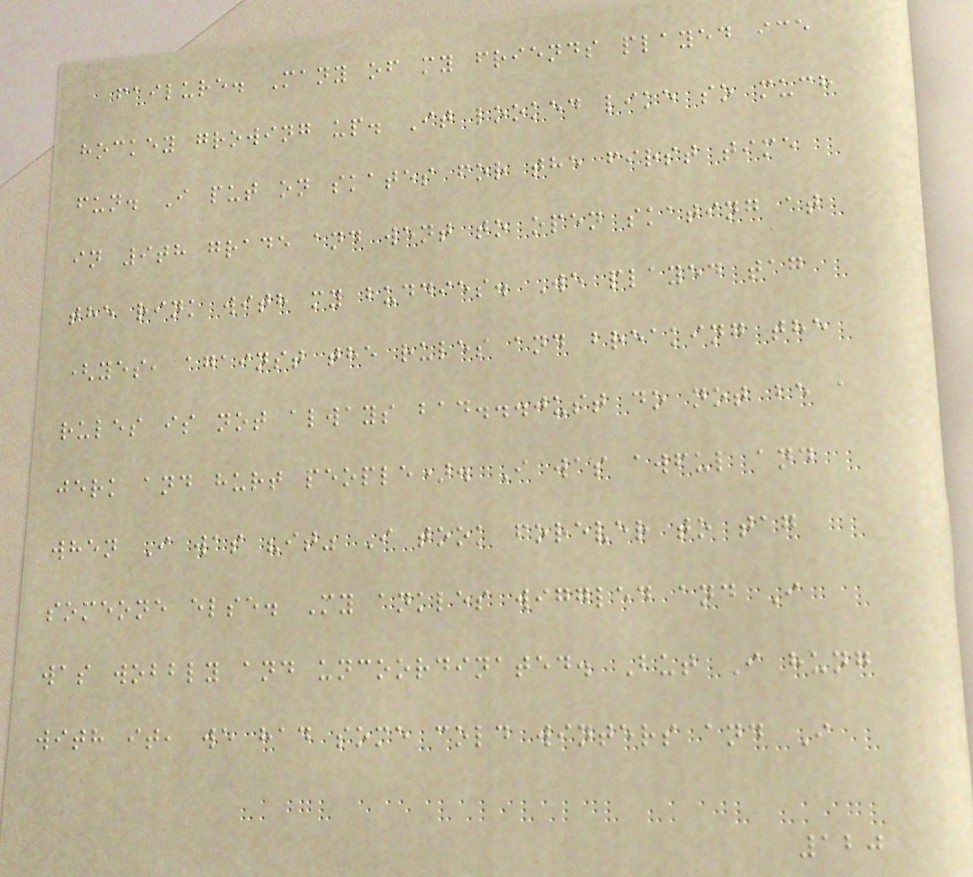failure. Many of my friends played ice
hockey growing up. It looked like so much
fun. I put on skates for the first time
in 9th grade and went to open skating at
the rink with my buddies. We played tag
(yes, against the rules and breaking the
rules is not always bad...just do not be a
jerk and hurt people). I was awful and
when I was "it" I took forever to tag
someone else. My ankles wiggled and I
was wobbly and uncoordinated. But I hung
with it, we had some cold winters and I
120
